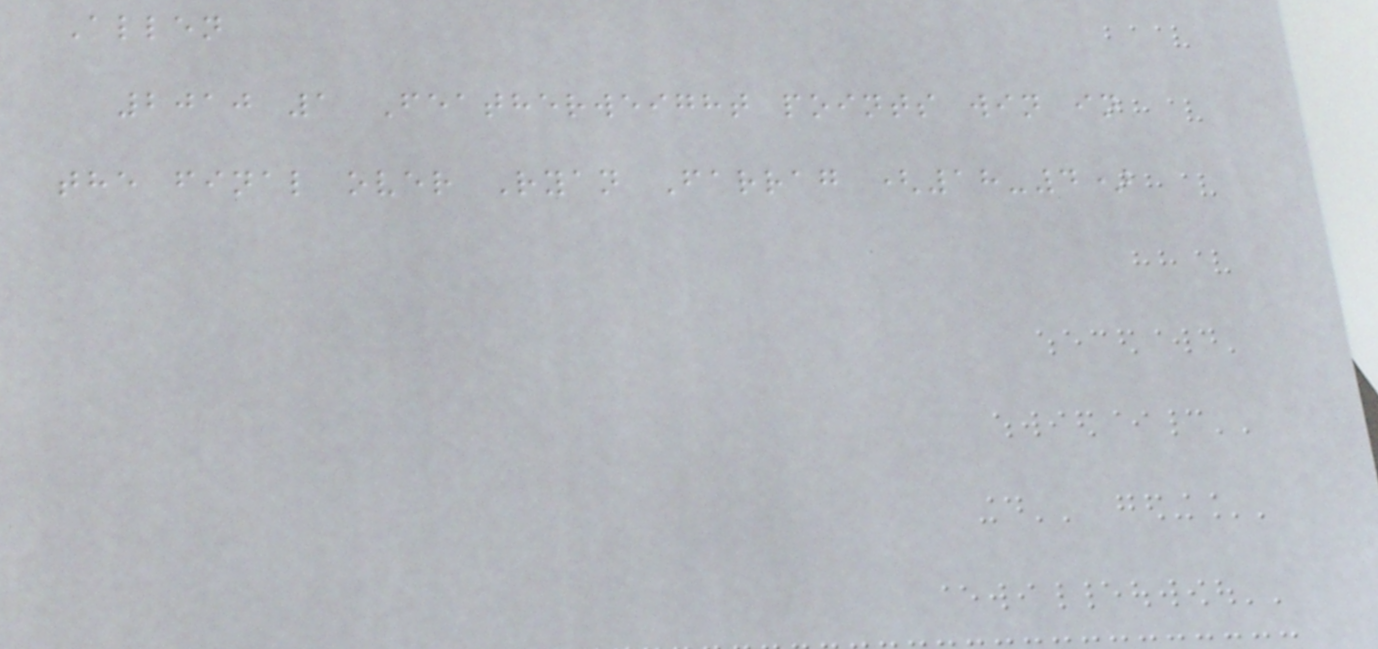Allen
2010 1 Featherweight points win in
the final over Ryan Farrag (18-4)
